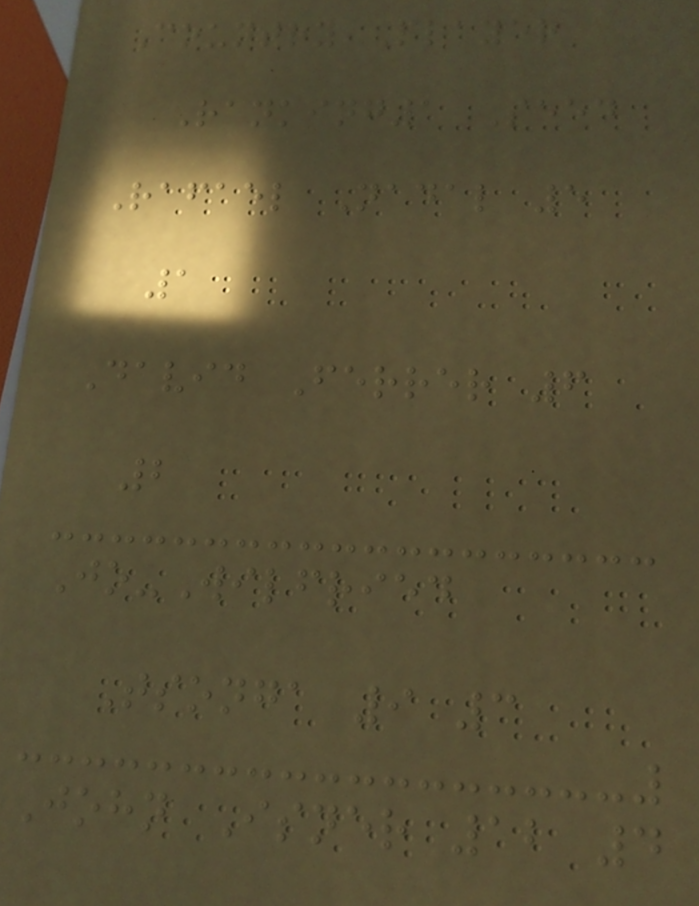Country Player
Ranking1 Seed
Rafael Nadal 5
1
David Ferrer 6
2
Jo-Wilfried
Tsonga 9 3
John Isner 12 4
